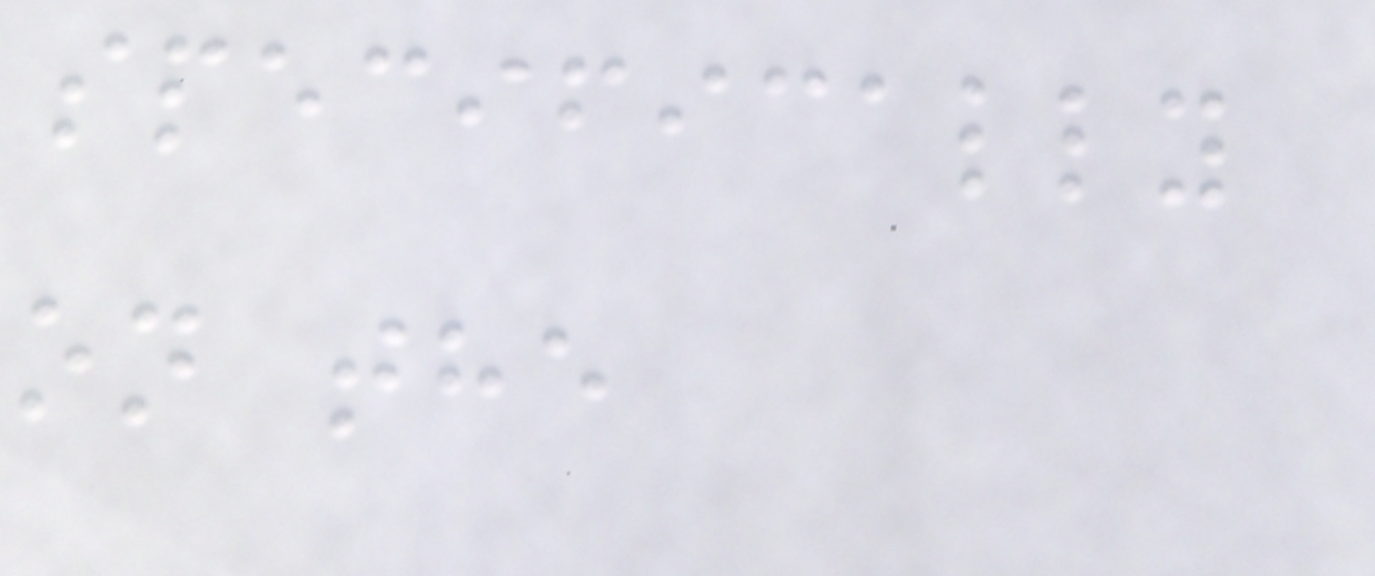specifically
on the
